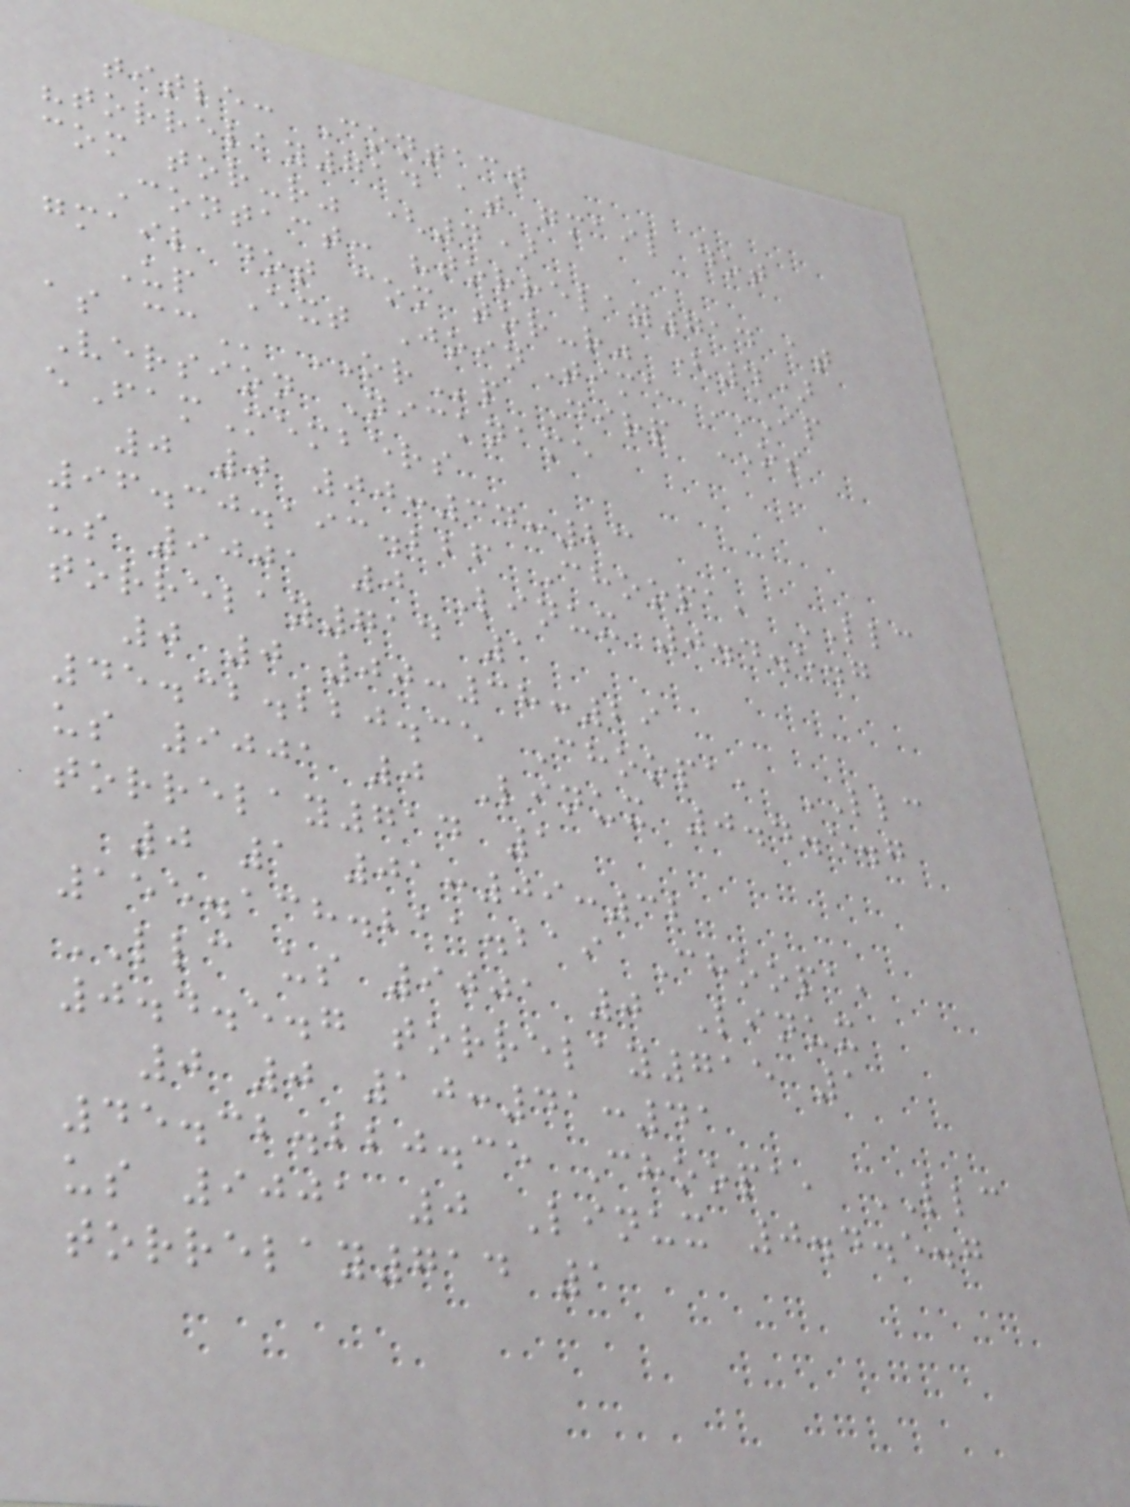title: Contact
"torrelay714 at gmail dot
com tor-r" (4)
Contact: "torrelay714 at
gmail dot com tor-r" (4)
Up Ext JoinTime IP
AS CC ORp Dirp OS
Version Nickname
eFamMembers
0 0 00:34:23
96.30.193.226 Choopa, LLC
us 9001 0 Linux 0.4.5.7
torrelay714 1
0 0 00:38:29
45.32.220.35 Choopa, LLC
us 9001 0 Linux 0.4.5.7
torrelay714 1
0 1 01:09:32
155.138.211.219 Choopa,
LLC us 9001 0 Linux
0.4.5.7 torrelay715 1
0 0 10:41:41
45.32.220.35 Choopa, LLC
us 9001 0 Linux 0.4.5.7
torrelay714 1
